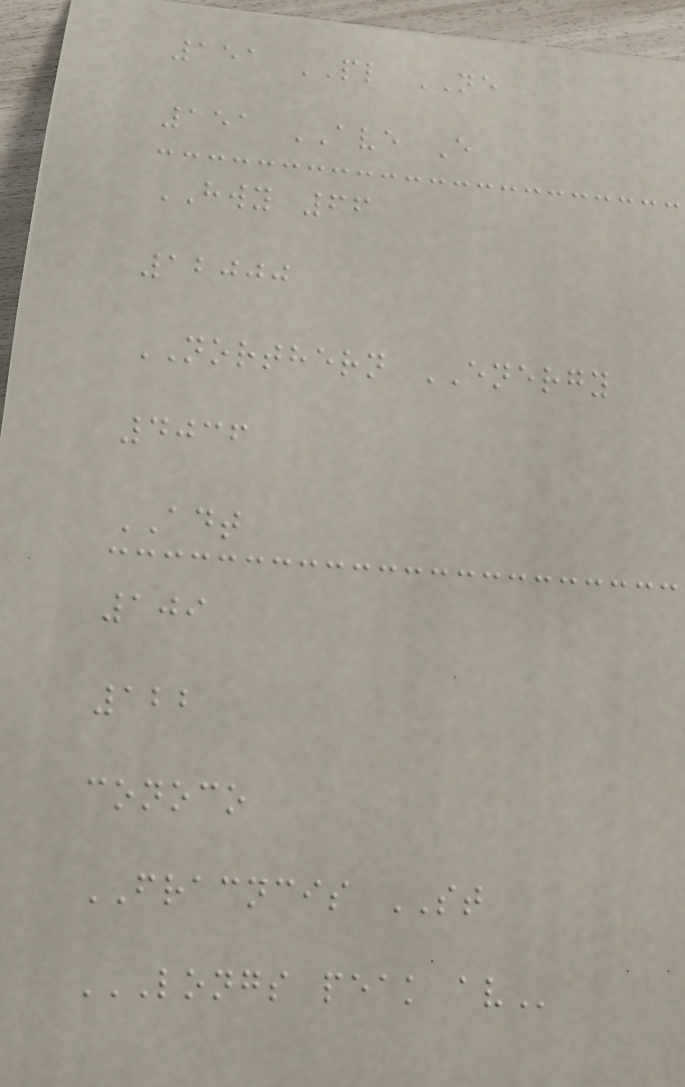151 PL NE
151 AVE E
HWY 66
12000
NORTHERN ENERGY
4036
ADT
109
122
conoco
FRACNCIS ST
LONGS PEAK AV
